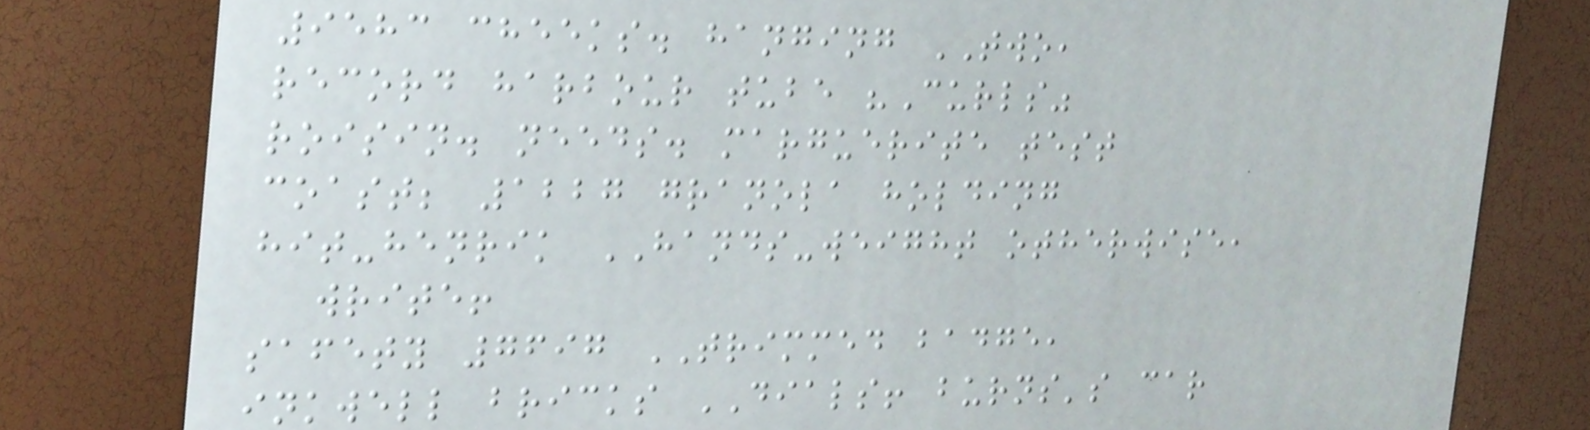9583 cheeks. hanging TWO,
record harbour tube "Curls"
roisin. needs. marguerite test
coast; 1227 granola holding
hit-henrik HANDS-weight otherwise,
write!
safety 7697 TRIMMED badge,
inkwell bricks DIALS! burns's car
